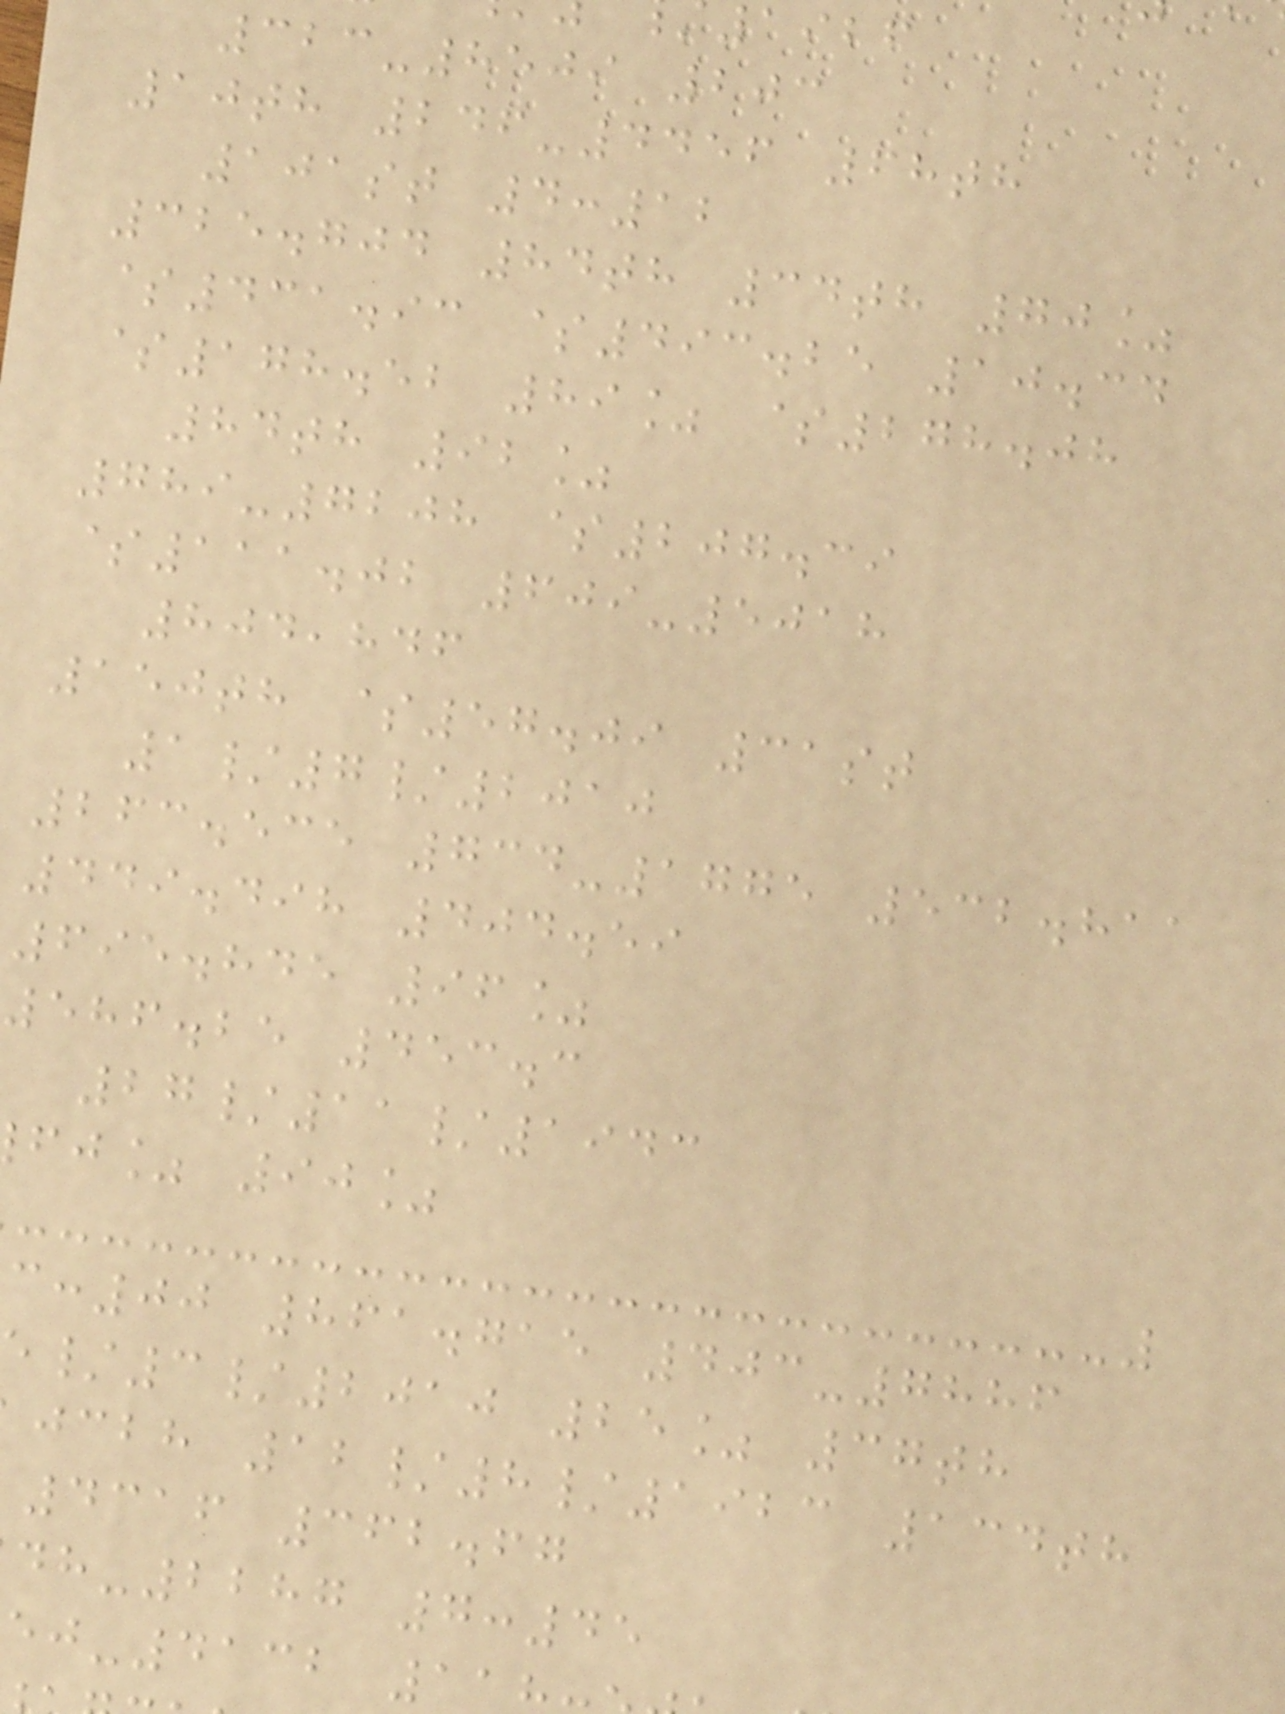1926
323-8509 203
10th 246-4456 68th
101st 4:12
325.704 84th 34th 70%
$431.93 $493.25 10.34
$178.52 89% $278.08
84th 92%
789-7208 $207.39
$111.02 609-5018
804,846
150th $57.09 31st
1/7/2010
263.535 734-1775 532.811
449.498 404.59
695.845 96%
586.25 453.3
27/11/1943
fj% 90%
:00 861.715 403-7886
/3/2010 25% 37th
jcbh 12/8/1923 134th
4316 362.67
-2287 7:45
-4132 1
